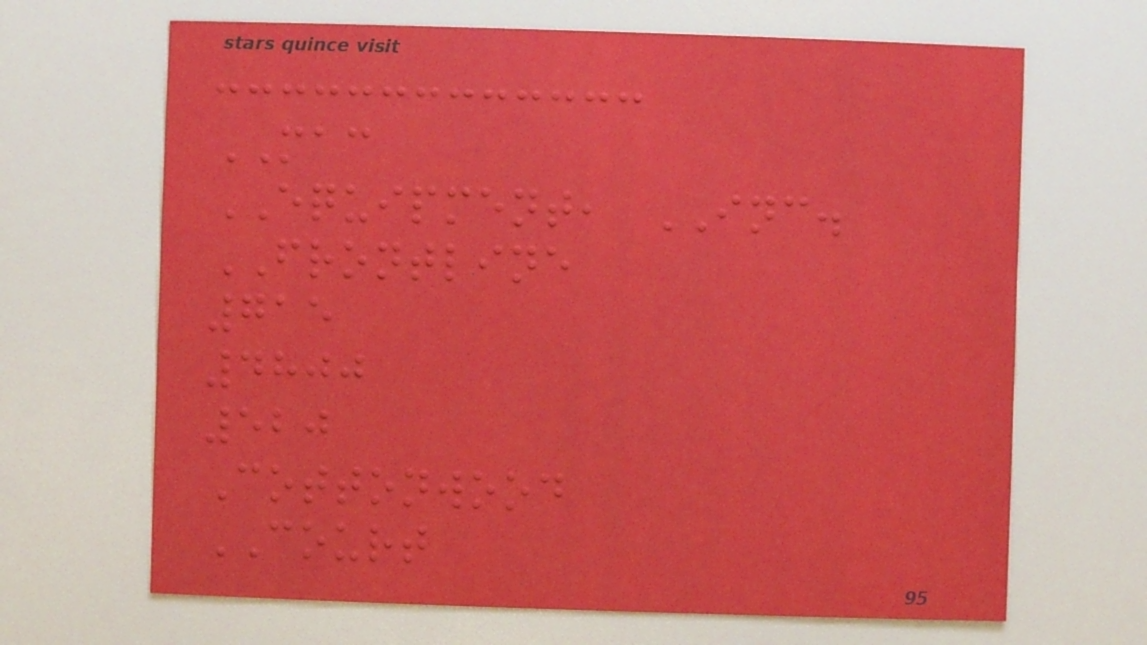MAC
EQUIPMENT, INC.
FRONTLINE
715
4800
520
Cottonwood
COURT
